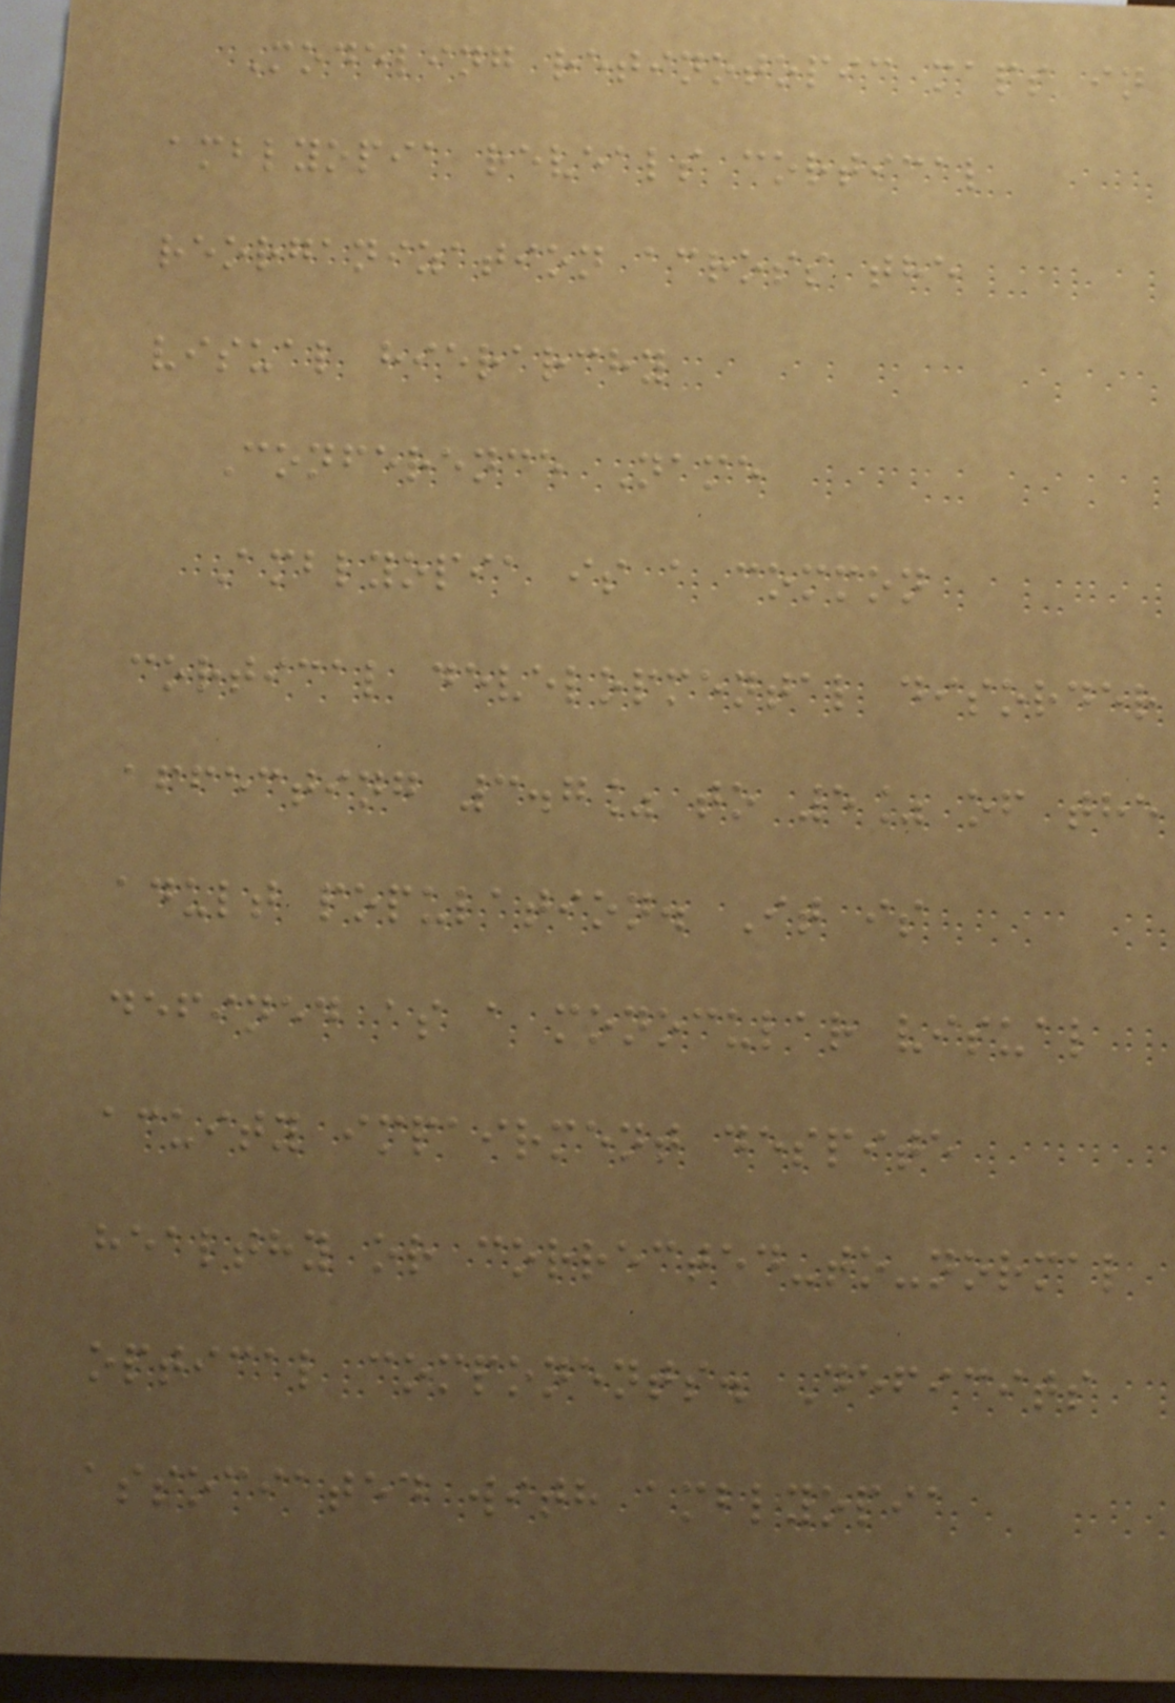Modeling retinotopic maps in
amblyopia reveals cortical
reorganization across the
visual hierarchy
Conference Name
Amblyopia is a common
cortical developmental disorder
affecting 3.7% to 5% of the
adult population. It is
defined as a monocular visual
acuity impairment despite
healthy or corrected-to-normal
optical components. Deficits
associated with amblyopia
